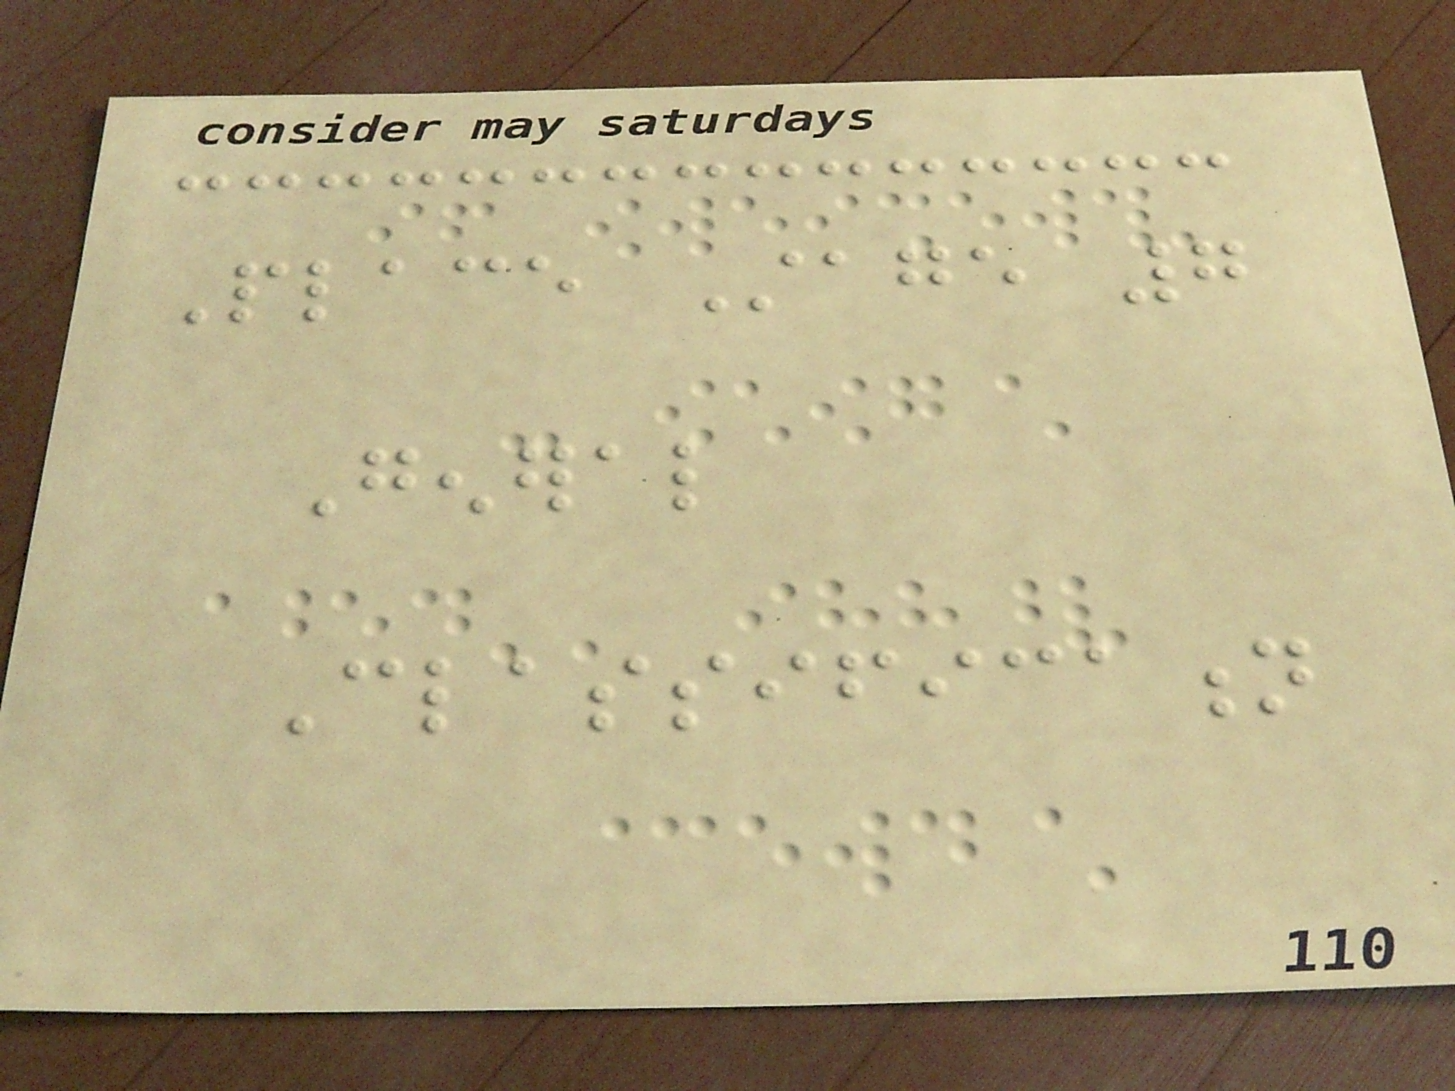Place Stage 7
General
Classification
